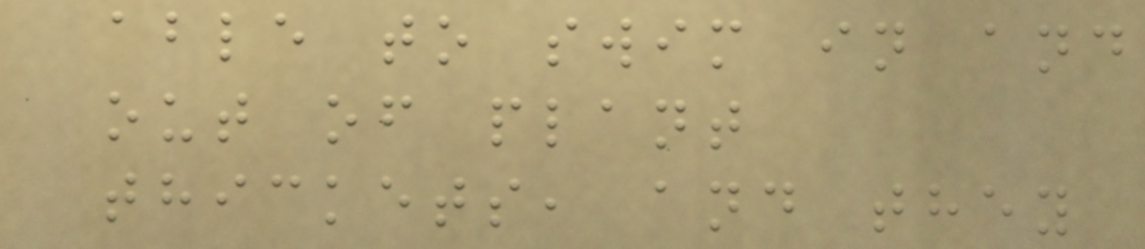able to swim in and
out of plant
thickets, and they
